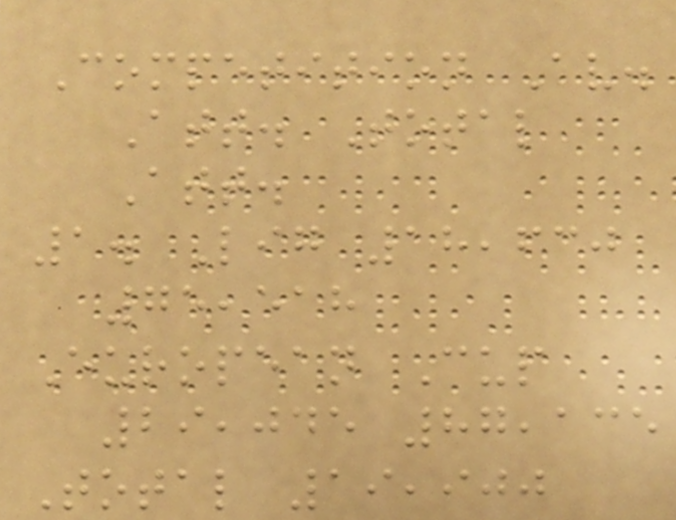Competition Av.
Att. Total
Att.
1. Lig 18,630
75,518
European Cup
29,045 87,135
Total 19,900
